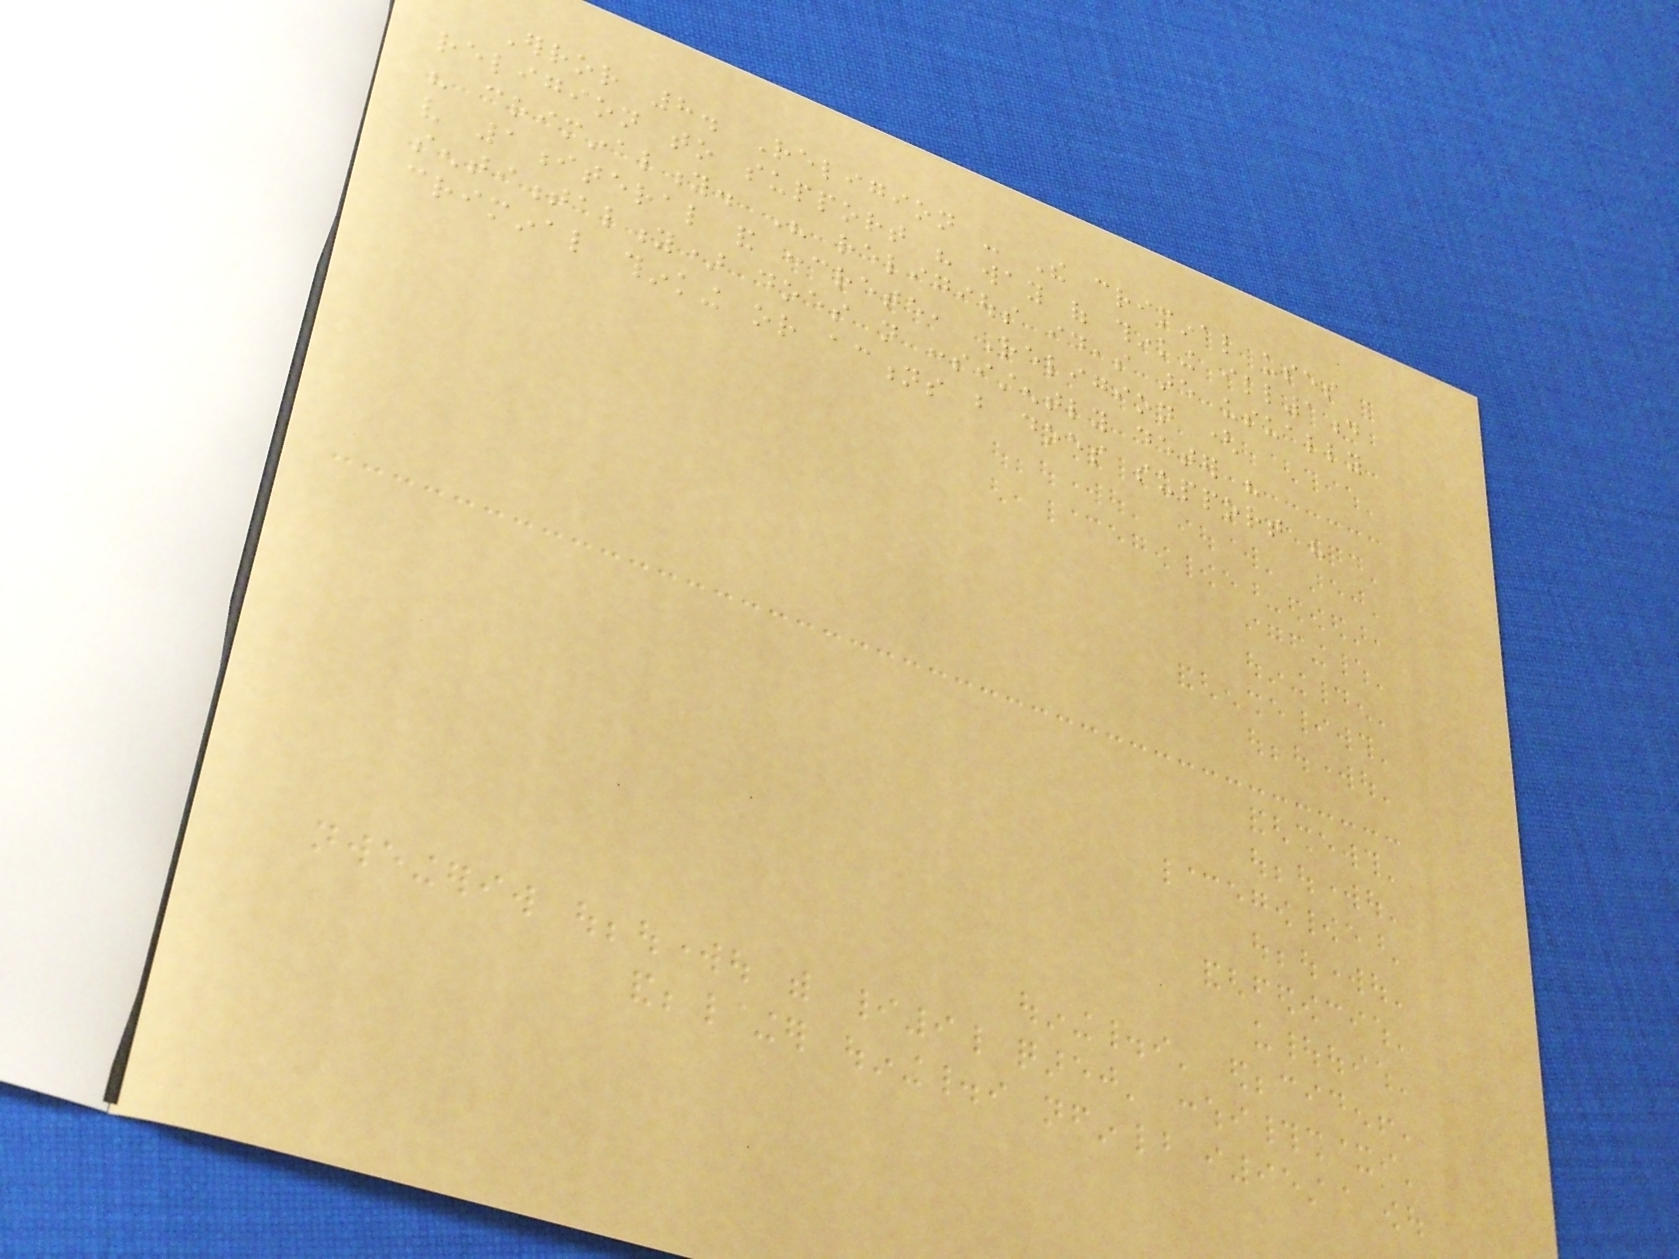Error 8. Religion - The criminal uses
religion to support his way of thinking ill1d
his criminality. His religious ideas are usually
very 1iteral and concrete, Religion (
sentimentality) does not consistently deter his
criminal thinking or actions but does support his
